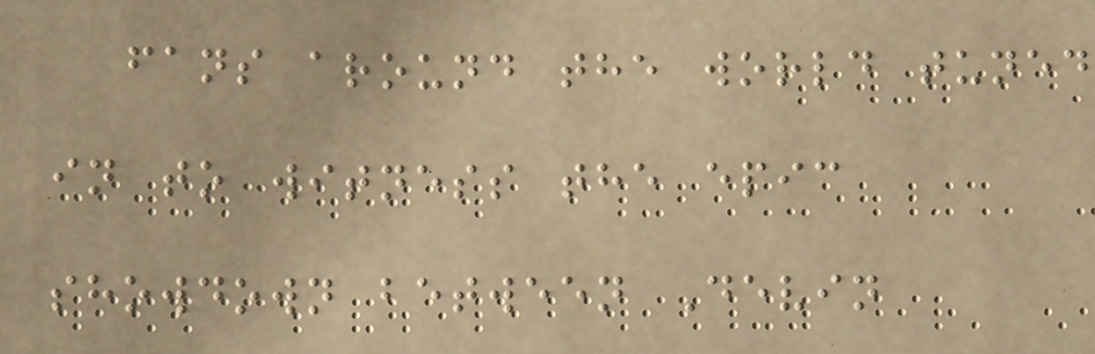fans around the world tuned
in to witness the epic
showdown between Devin
